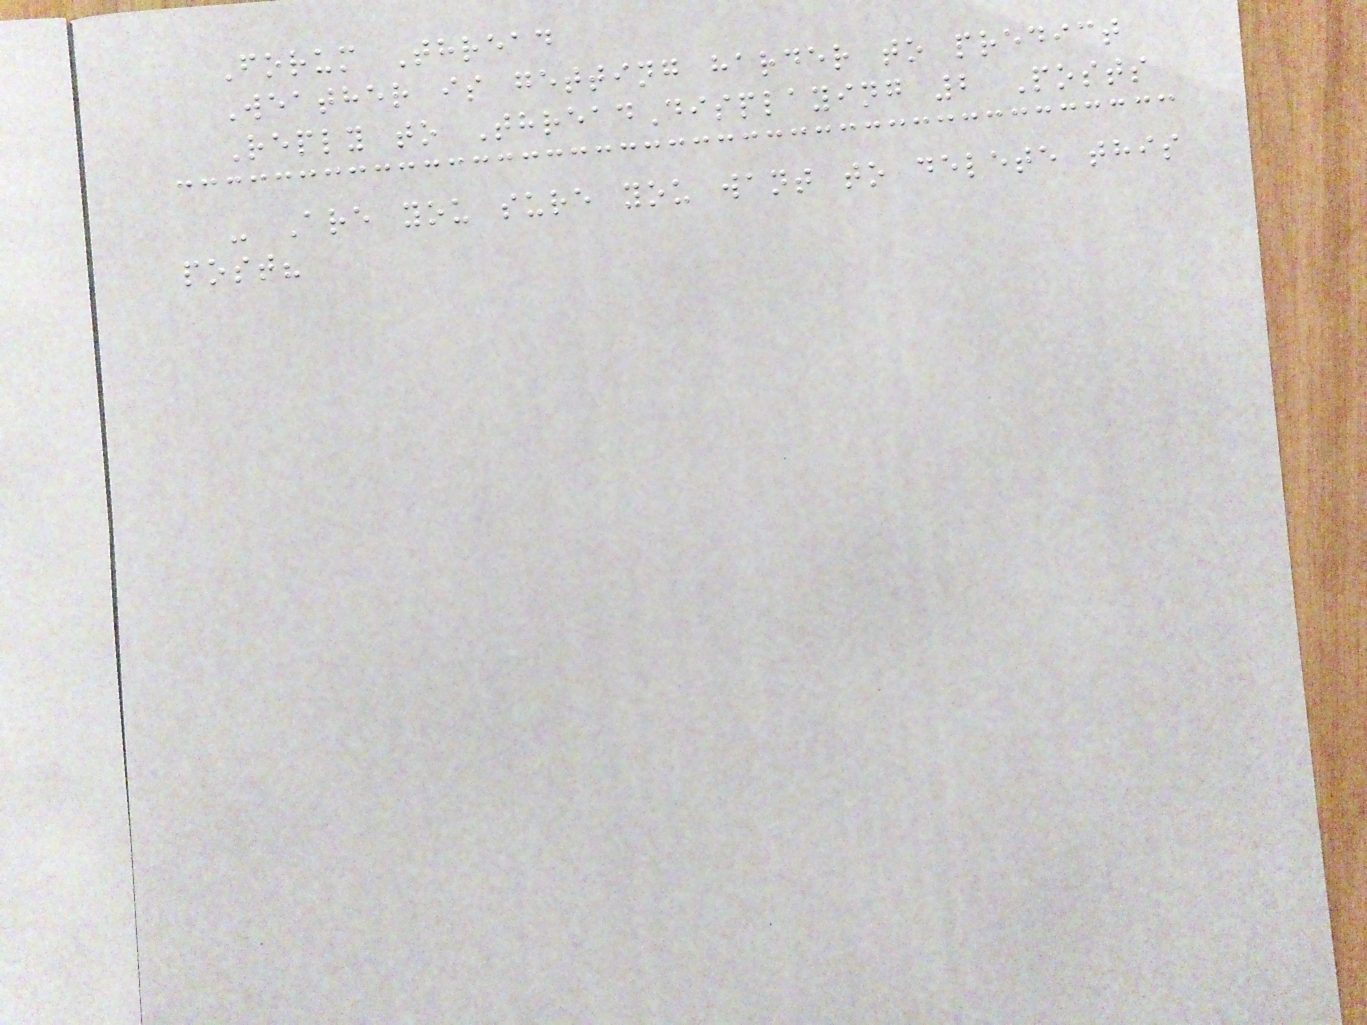Forum Thread
Weather is getting harder to predict
Reply to ThreadDisplaying 2 Posts
- Are you sure you want to delete this
post?
